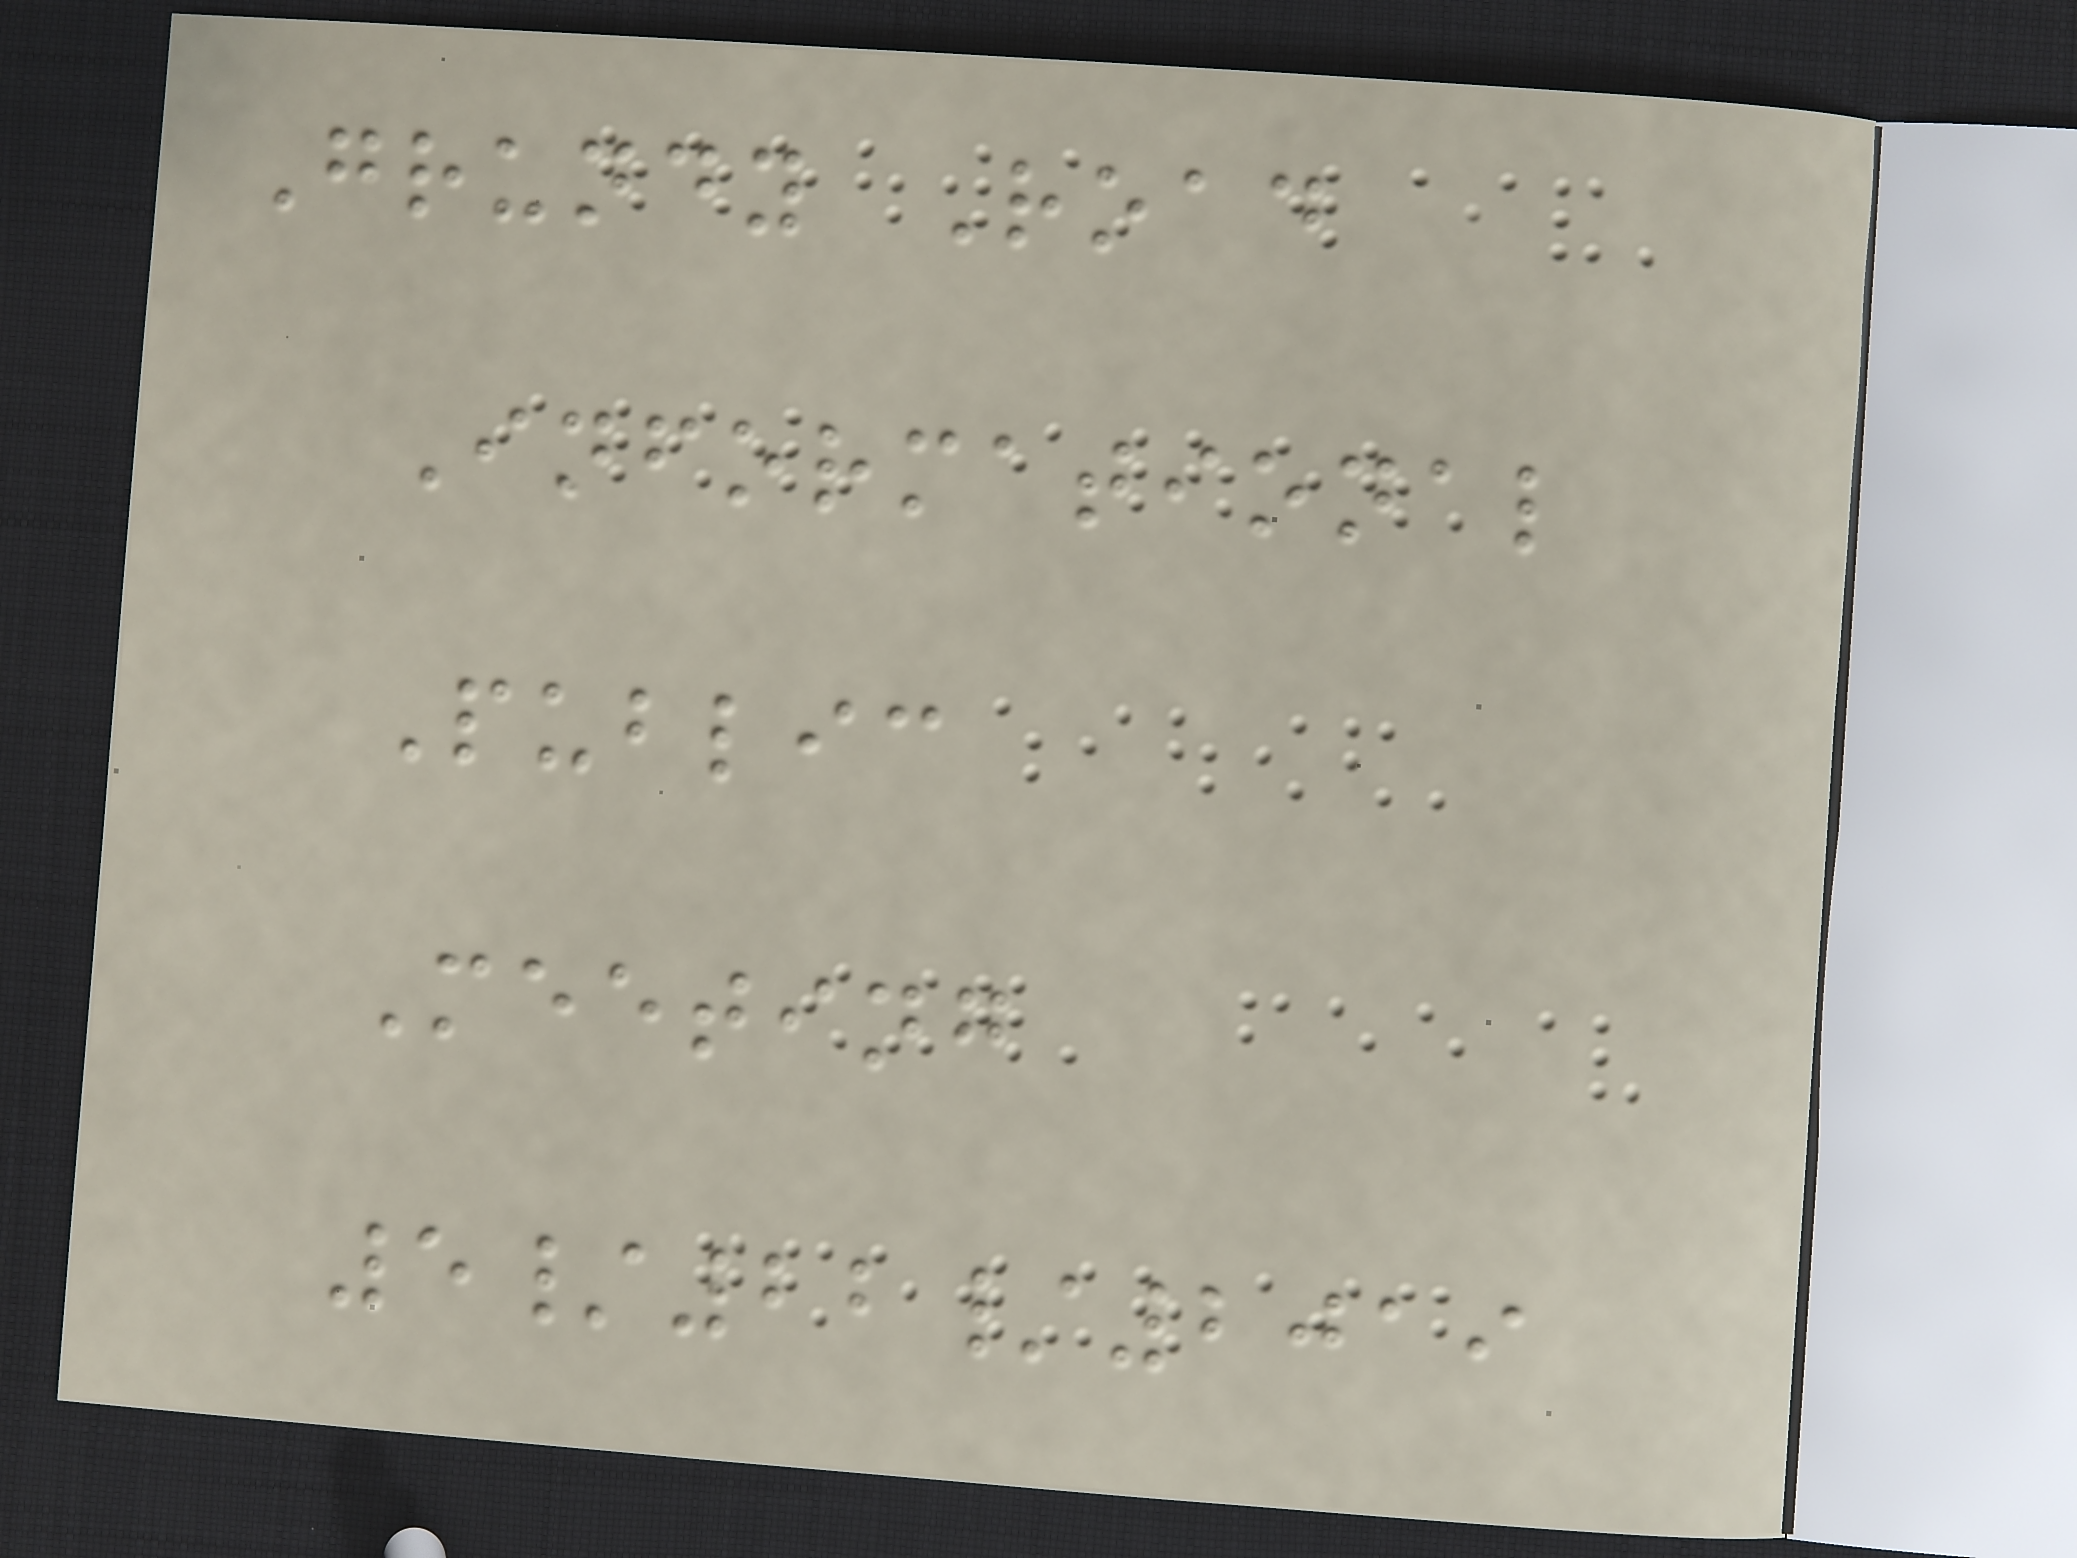Grundy Road
Informational
Public
Meeting
5/22/2019
